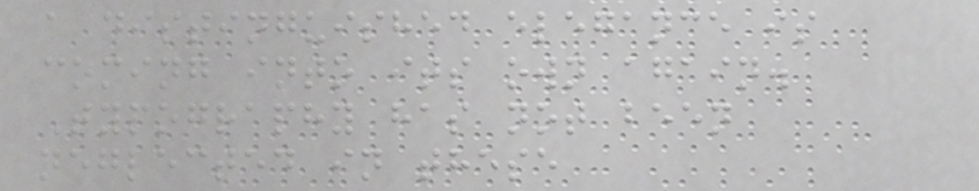a distinguished elegance is
coming into its own again.
Typography has not been
neglected in these
